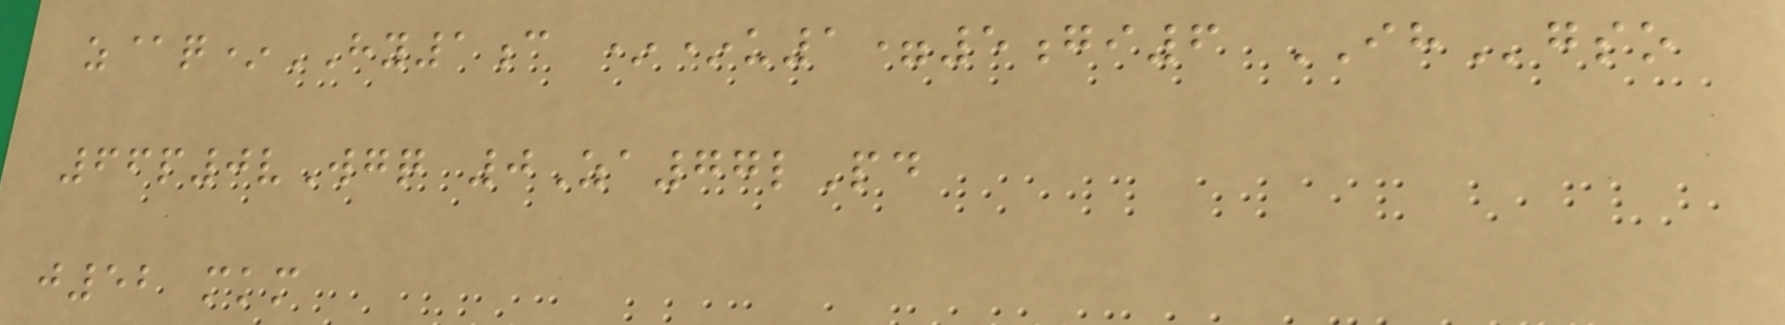z@q*HY1c **u1=5gi6 IHgso
66p0vWgq 0Za77lPd
j52 mkm
